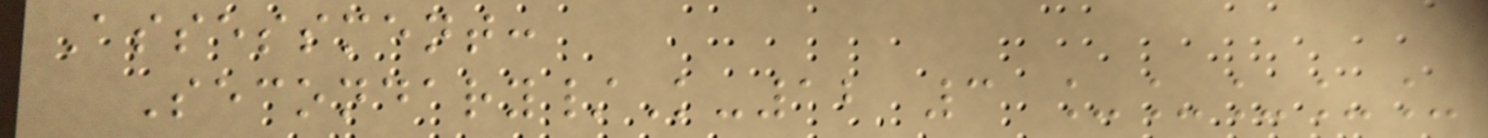Assessment:
Secondary/K-12 3 _____
